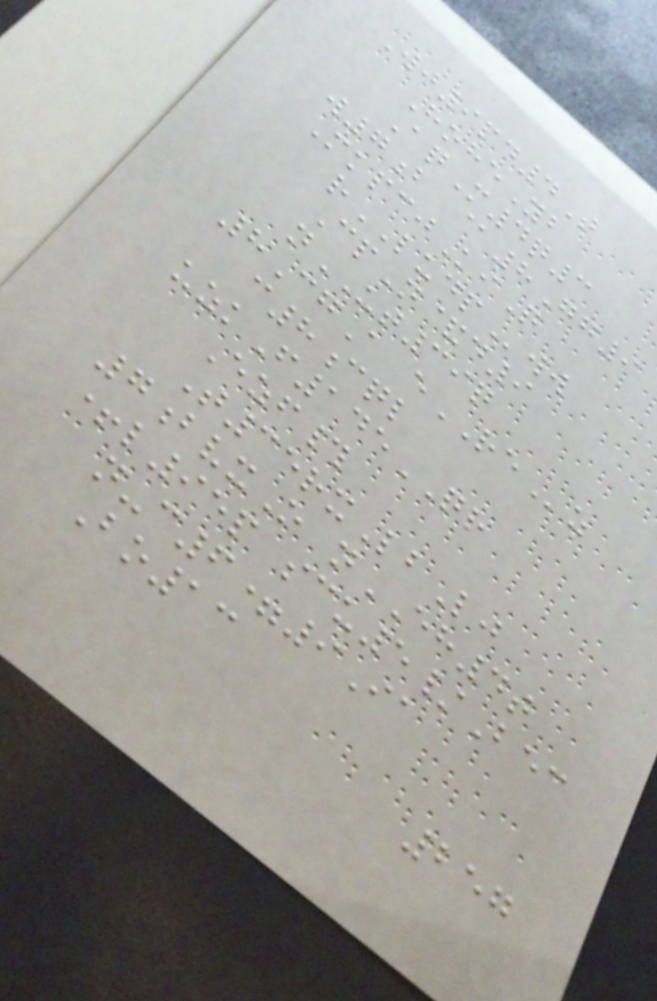Wj9pd4T
HoheYb
AqM4q3
w7b @8Gg9
MkpcjKiQ
rLUDPww
CpN&d9
nUT39q
8CgA eREz
c8cql
uzkF145QR
Ezf#
T35rxLbLj
7bvxO nEH4t
+l95p scu5/Bec
n-c6=9Ia
Bo13
257
